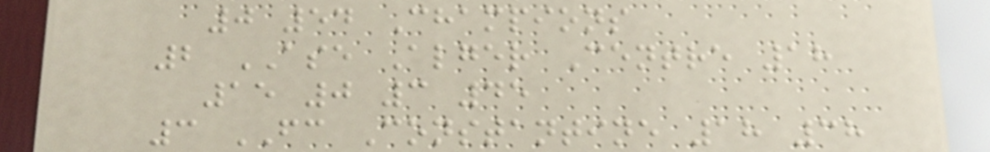0 54 Champions
2 ASE Alger Centre 18
15 0 3 45
3 FC Constantine 18 38
